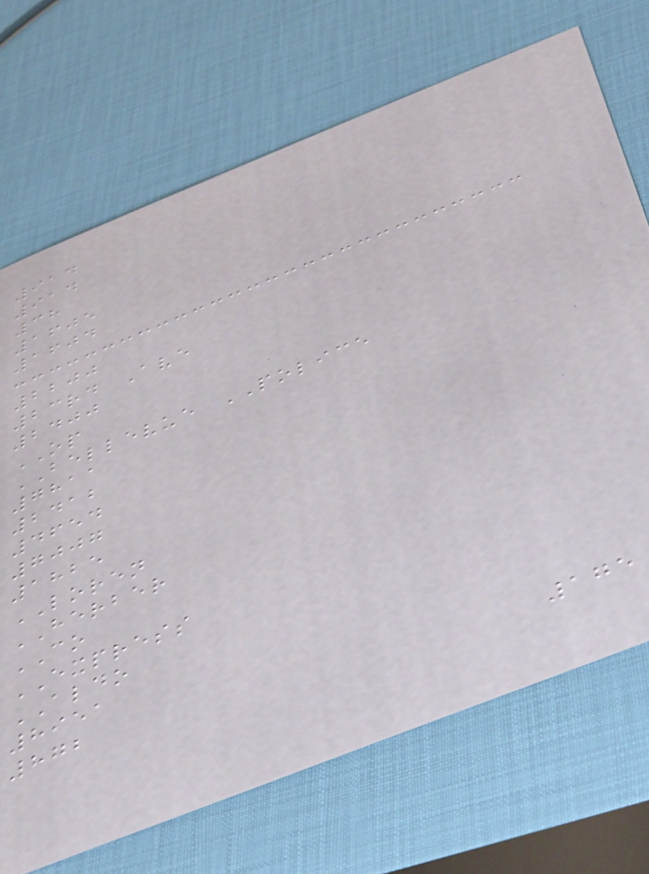914
914
38
1605
1604
2200
23rd Ave
2400
OP
BELLEVUE POLICE
7811
2412
4654
7007
1825
LOREN
HERBER
CO
EXPRESS
ALDO
8951
872
175
